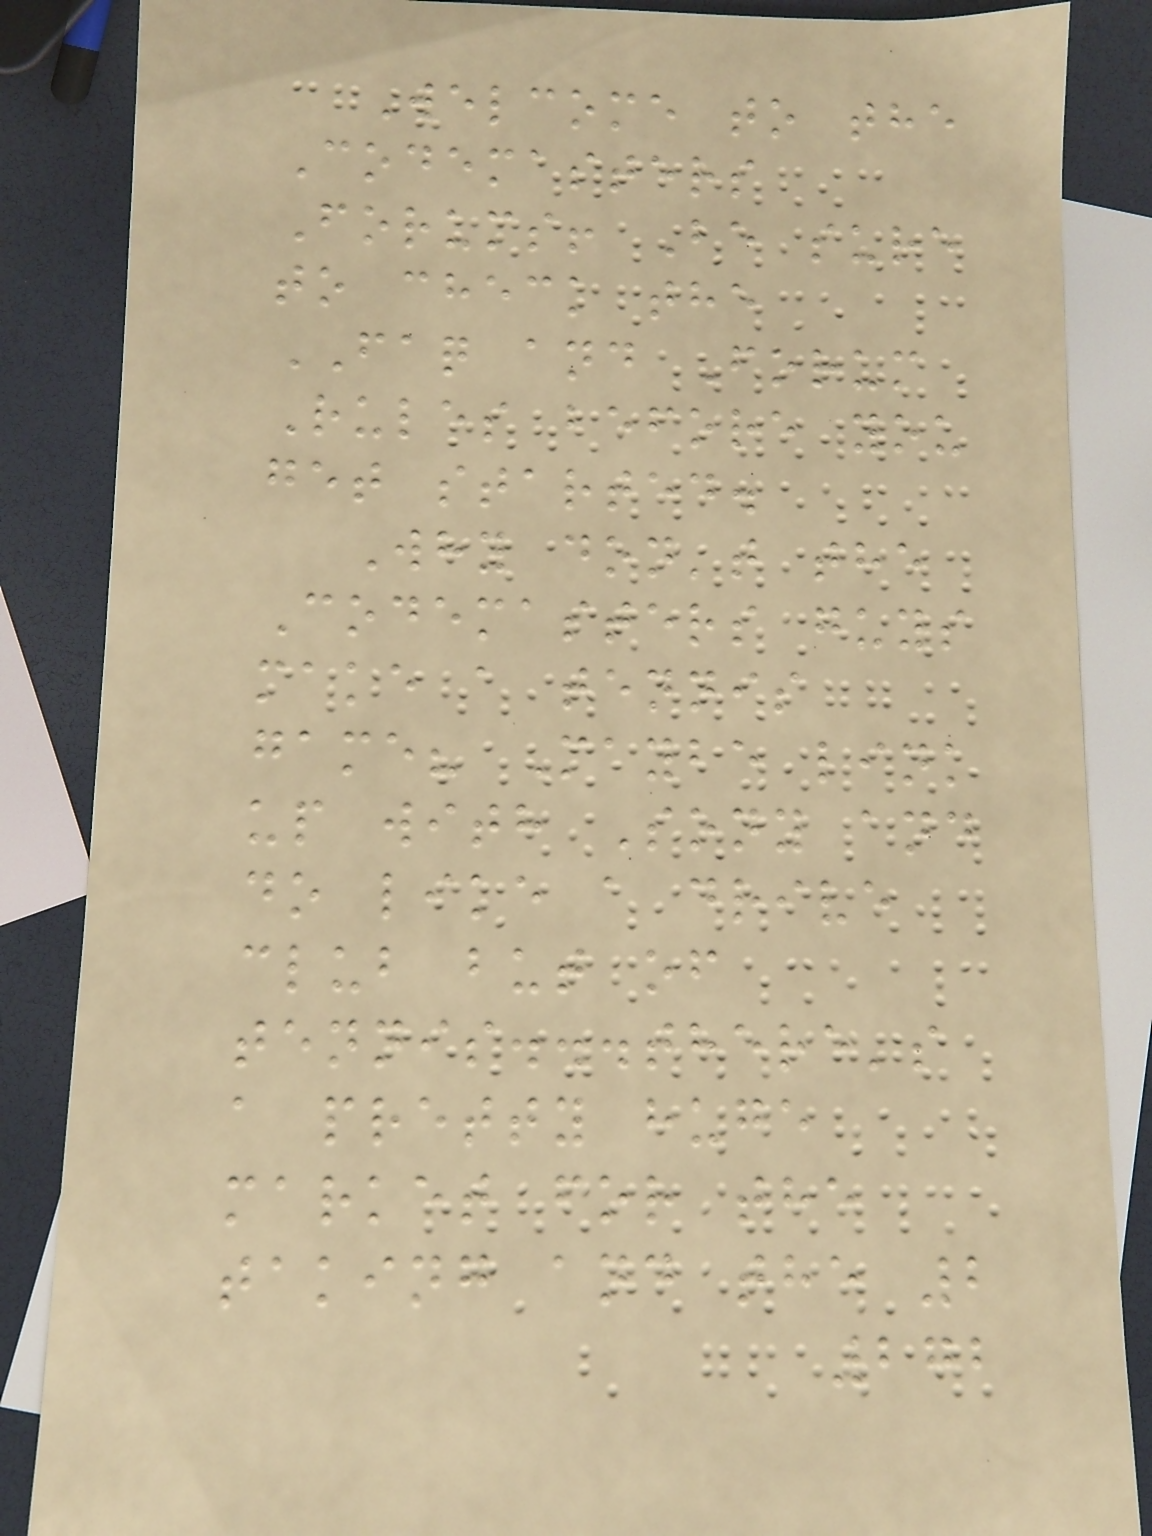Welcome to the
Codemasters
Forums! Be sure
to check the
FAQ and Forum
Rules before you
get started.
Why don't the
Codemasters guys
make a tennis
game? Maybe link
up with Sony and
do like a drive
club but of
tennis...there's
a pretty huge
market for the
taking and the 2
272
